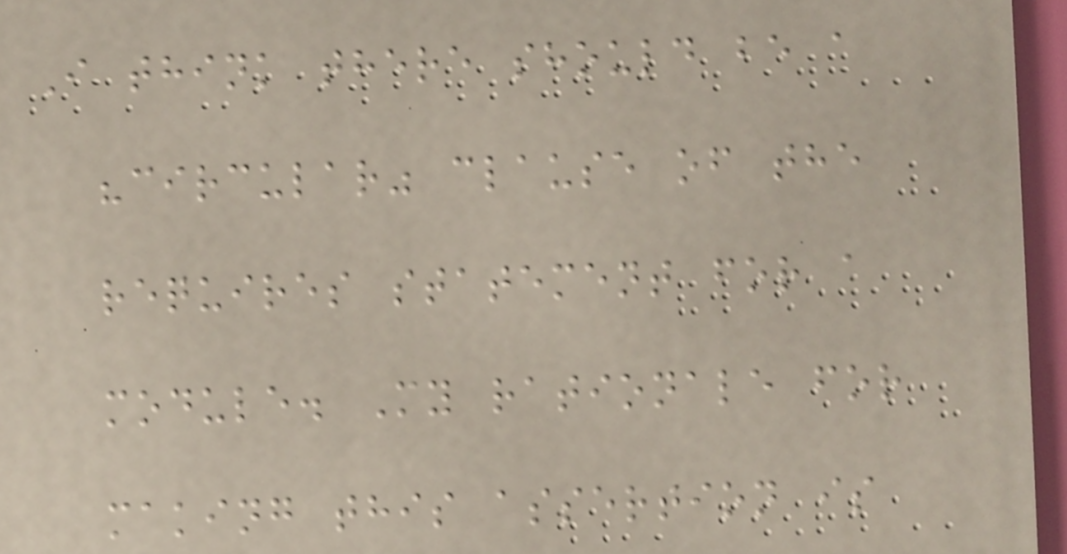I think there should be a
"circular" clause of the
requires statement for a
module. My rationale for
making this assertion is
